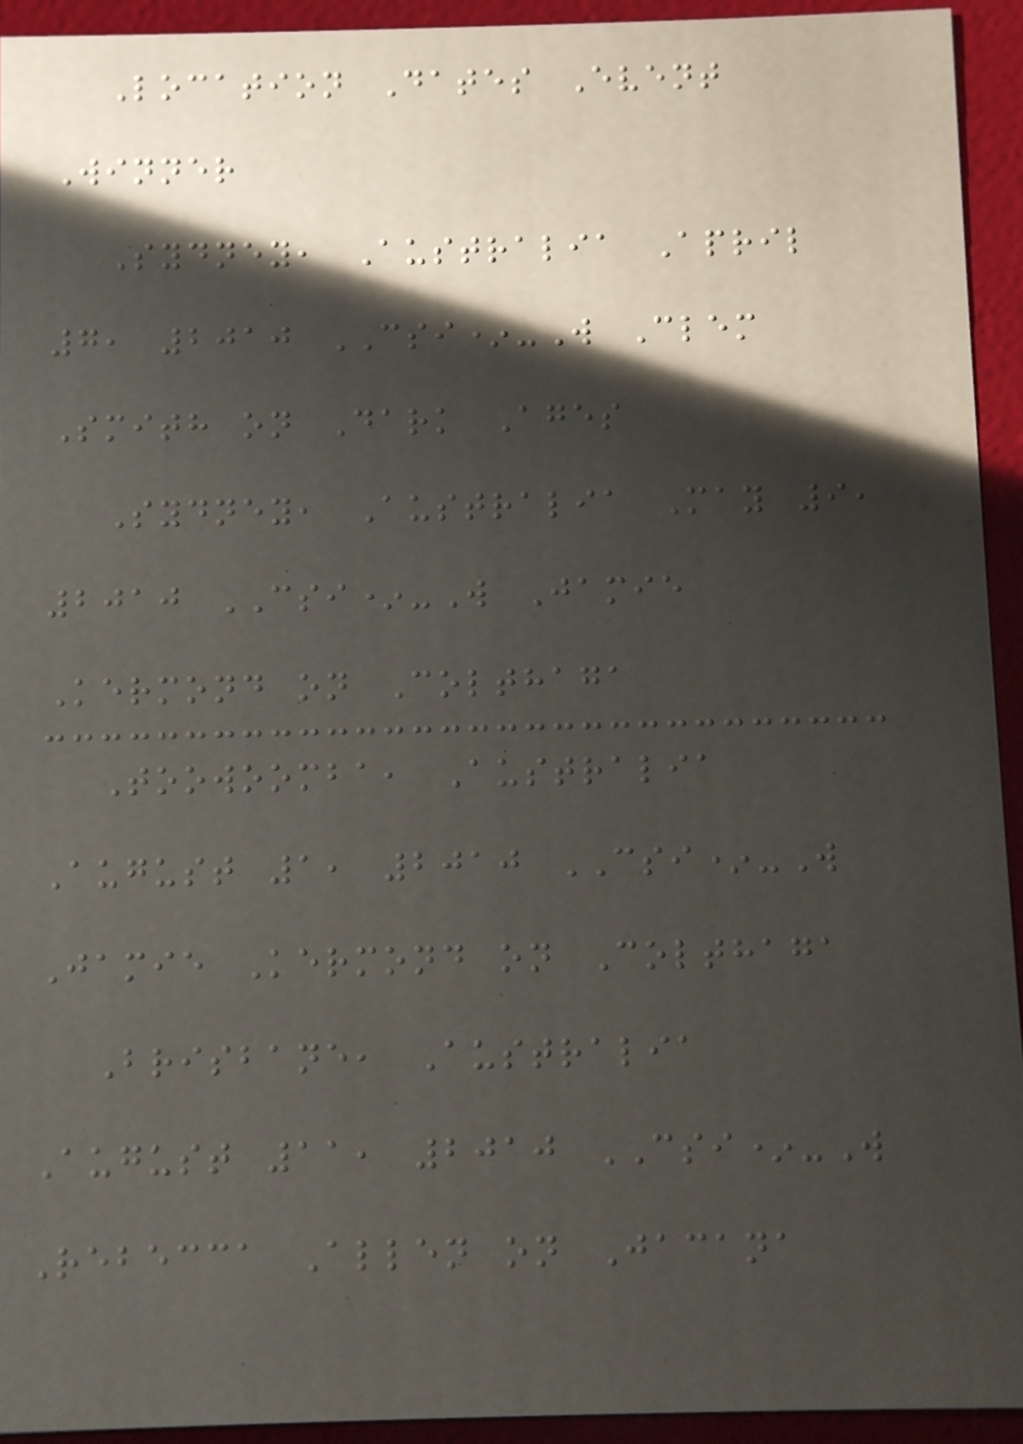Location Dates Event
Winner
Sydney, Australia April
7, 2010 CSI*-W Clem
Smith on Dark Ages
Sydney, Australia May 9,
2010 CSI*-W Jamie
Kermond on Colthaga
Toowoomba, Australia
August 1, 2010 CSI*-W
Jamie Kermond on Colthaga
Brisbane, Australia
August 11, 2010 CSI*-W
Rebecca Allen on Jacana
